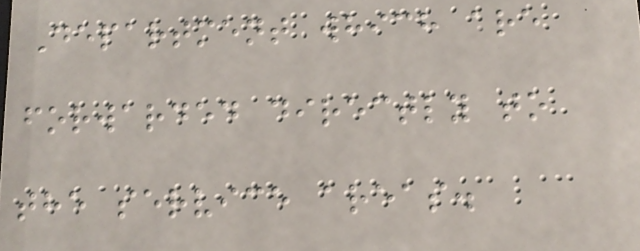Department which are
forwarded directly to
the service areas.
